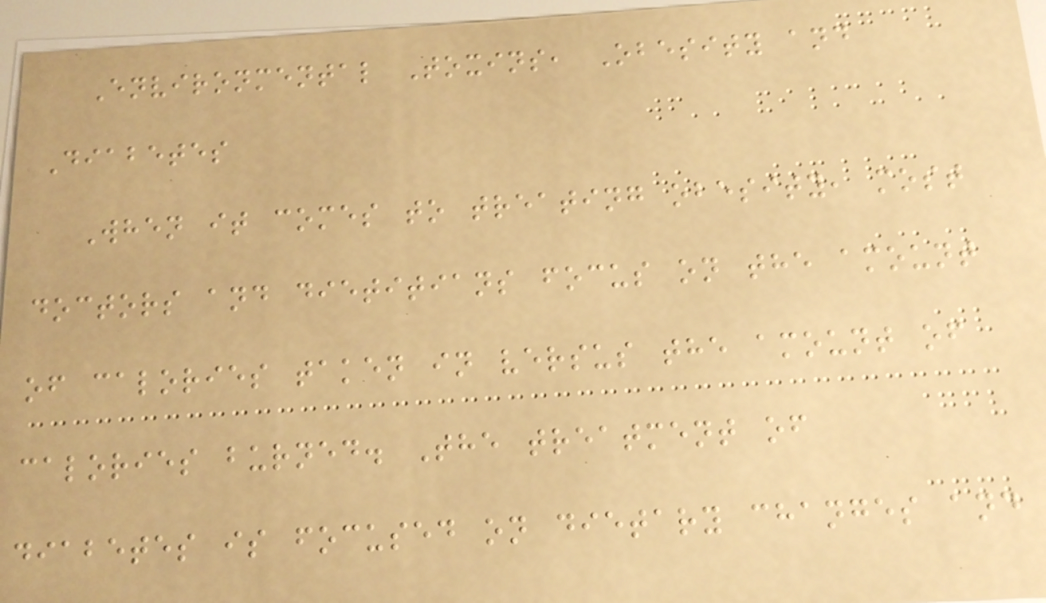Environmental Toxins, Obesity and
Diabetes
When it comes to treating obesity, most
doctors and dietitians focus on the amount
of calories taken in versus the amount of
calories burned. The treatment of
diabetes is focused on dietary changes and
